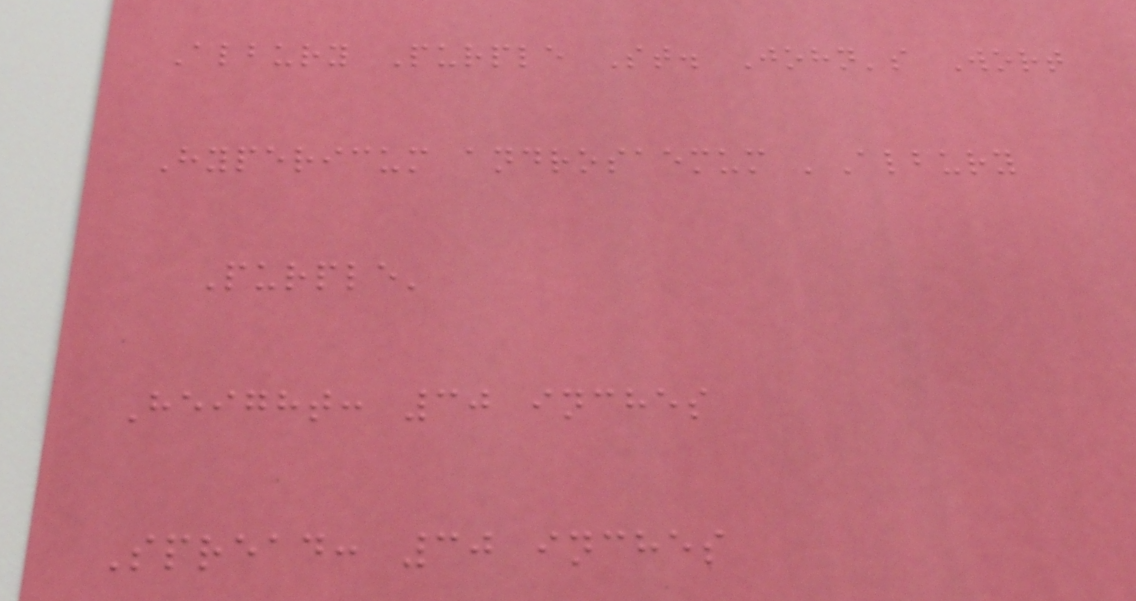Albury Purple St. John's Wort
Hypericum androsaemum 'Albury
Purple'
Height: 30 inches
Spread: 30 inches
